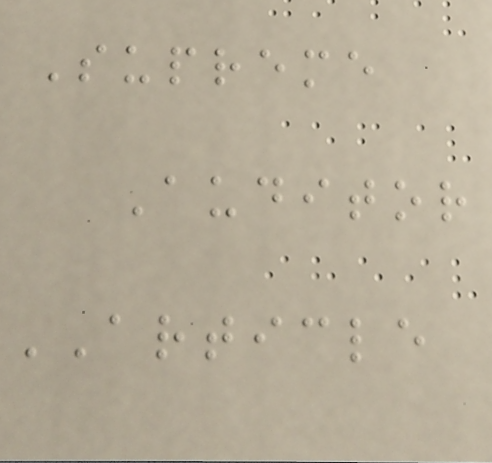Supreme
Auditor
ARTICLE
